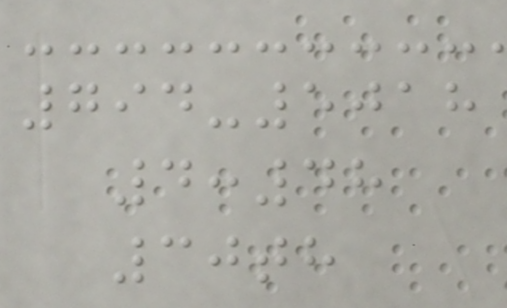794-5018
4:48
30th
